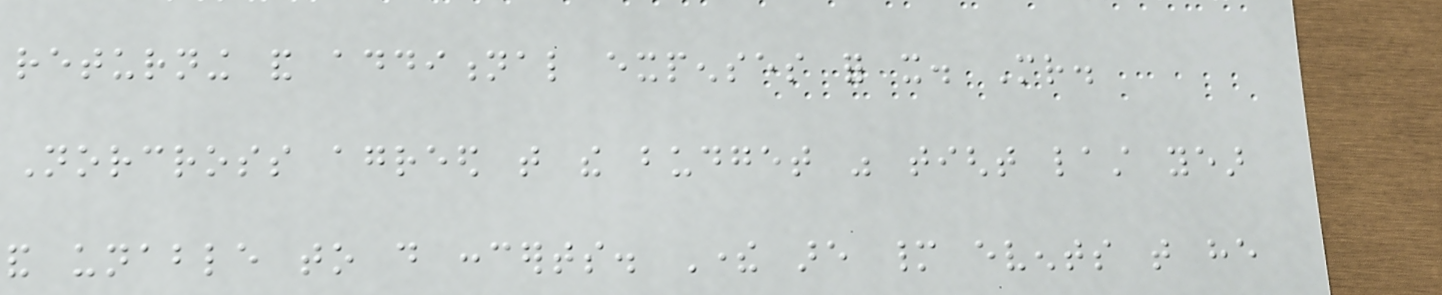returning and additional expenses for it. Mr.
Norcross agreed that the budget was tight last year
and unable to do concerts. There are many events that he
